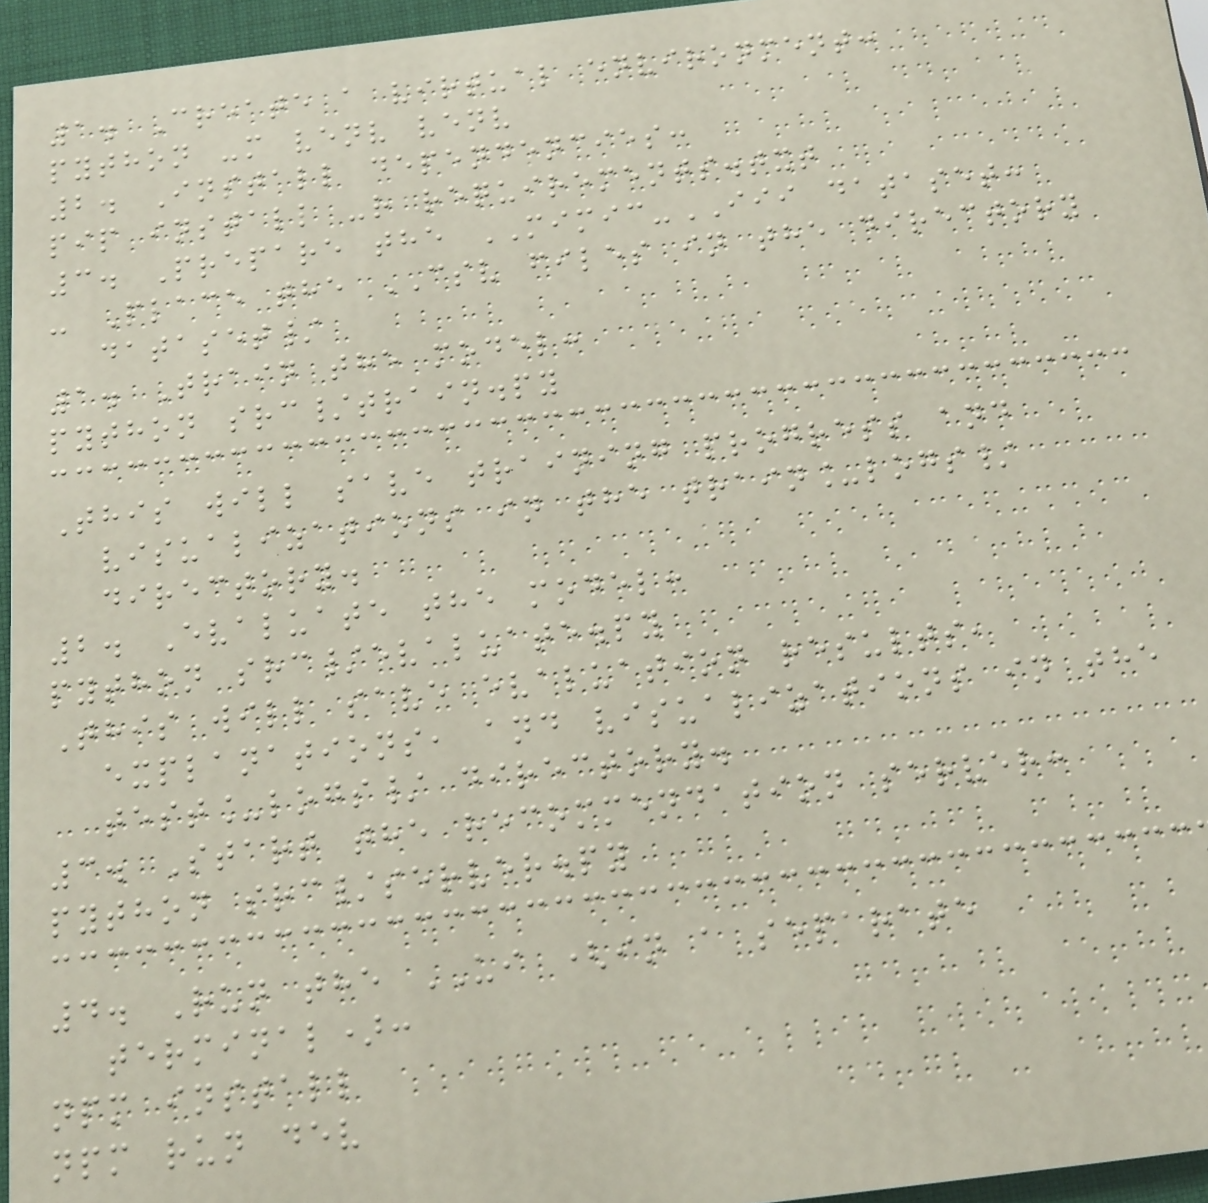1. Create a virtual environment:
python -m venv venv
2. Install dependencies:
pip install -r requirements.txt
3. Prepare the MIMIC-III dataset:
- Place the CSV files in the directory
dataset/
1. Train the model:
python src/train.py
This will save training progress and
visualizations in the train_logs/
directory.
2. Evaluate the model:
python src/evaluate.py
This will save evaluation results,
explanations, and visualizations in the
test_logs/ directory.
3. Start the recommendation server:
python src/server.py
4. Run the UI (in a separate
terminal):
npm install
npm run dev
